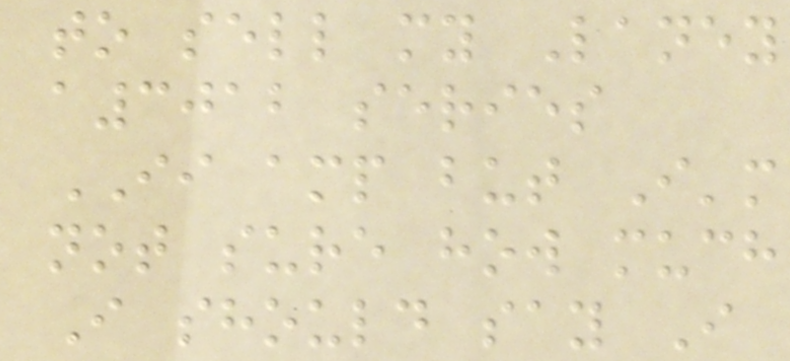to sell my Laney
a3012 series
II amp but I'm
not sure how much
I should say I
